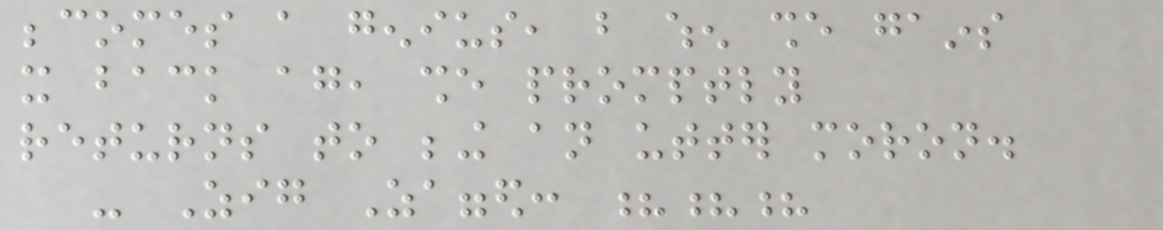becomes a genius, but when she gains
it back again, she promptly
returns to being an utter moron.
- Zig Zagged: ???
